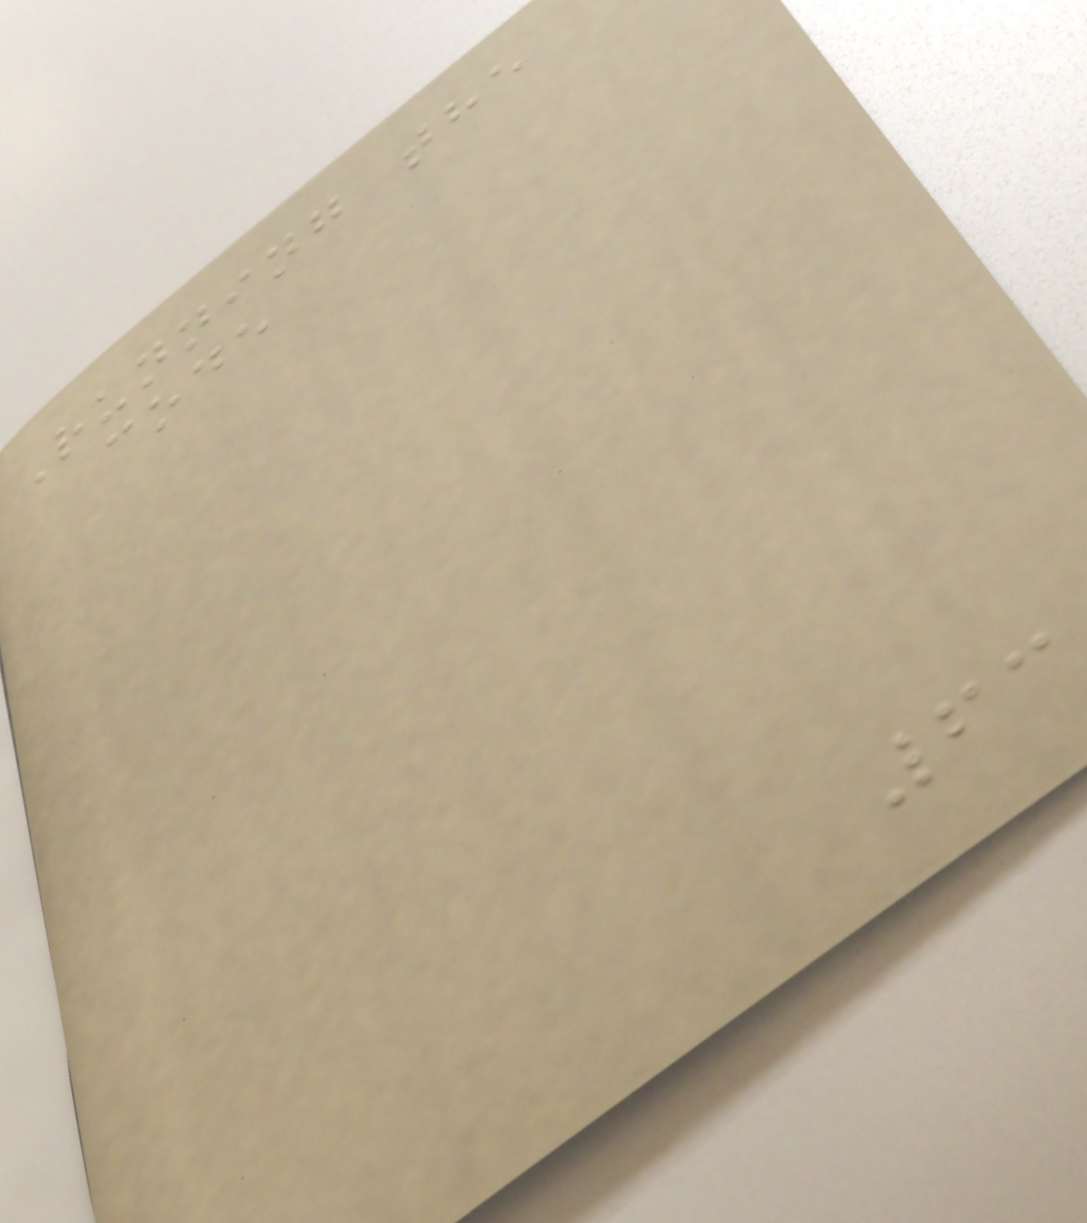Running the
code
63
